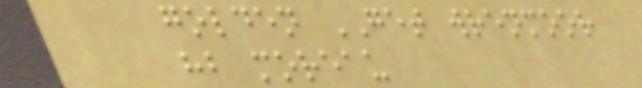golden GET wrenmoor
hb moreau
